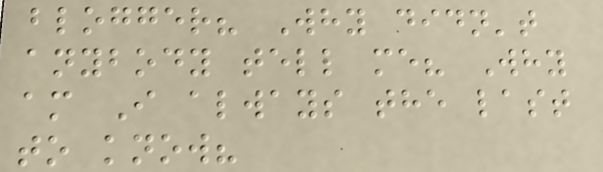blogger? Why didn't
anybody tell me? Why
am I always the last
to know?
